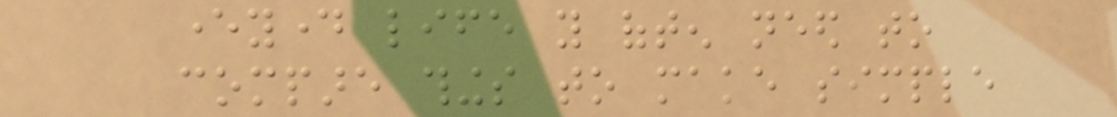everyday life you often need to
compare things to make simple
